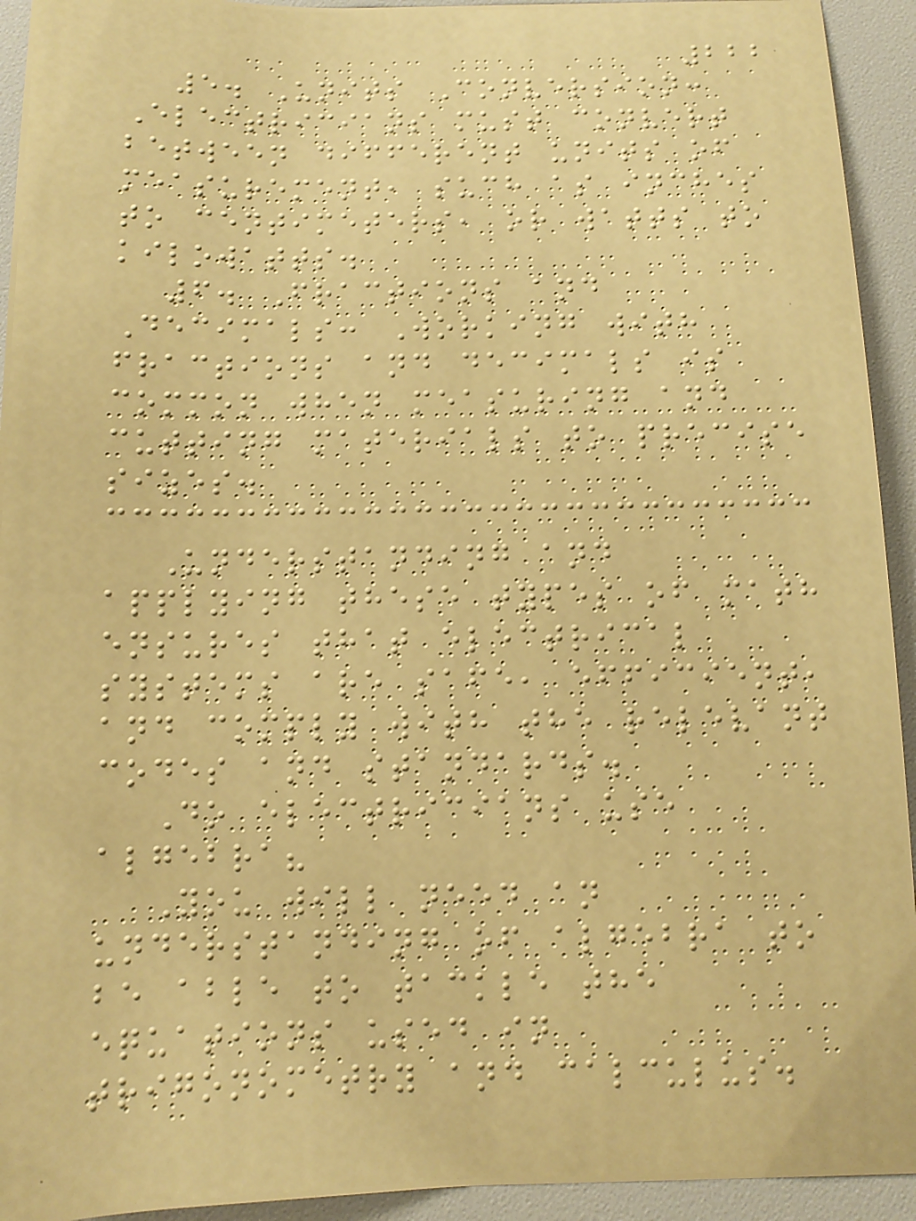222
5. Units Conversion:
Electricians must convert
between different units of
measurement, such as inches
to centimeters, or watts to
kilowatts.
6. Fractions and
Decimals: Working with
fractions and decimals is
common when measuring and
cutting materials to precise
sizes.
Understanding and
applying these types of math
ensures that electrical
systems are safe, efficient,
and comply with the relevant
codes and standards.
Do electricians use
algebra?
You will need an
understanding of algebra to
be able to tackle the
equations used in
trigonometry and calculus.
